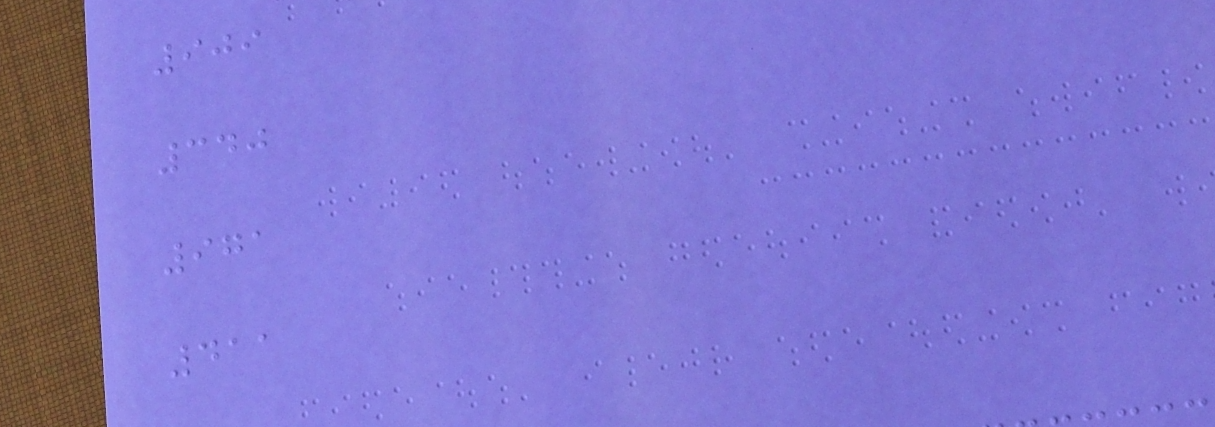909
340
971
411
